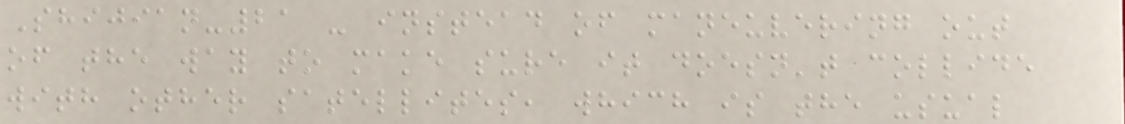Shijian-21 - instead of maneuvering out
of the way to make sure it doesn't collide
with other satellites, which is the usual
